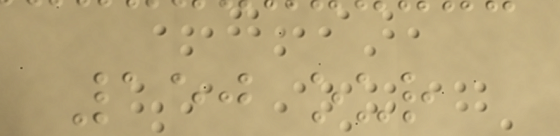150 our
